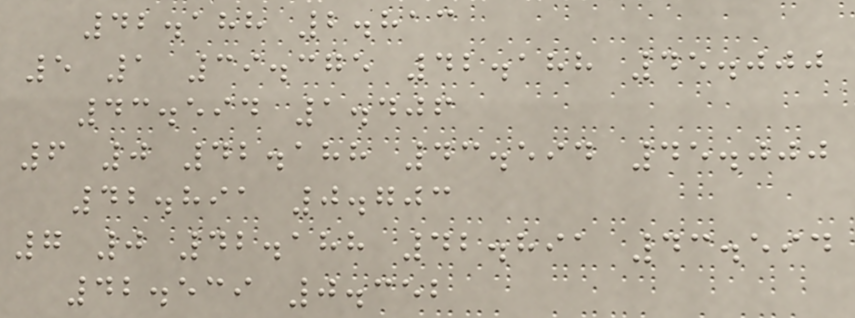42.188 2.813
5 1 39.375 42.188 45.000
43.594 1.406
6 0 42.188 43.594 45.000
42.891 0.703
7 0 42.188 42.891 43.594
42.539 0.352
